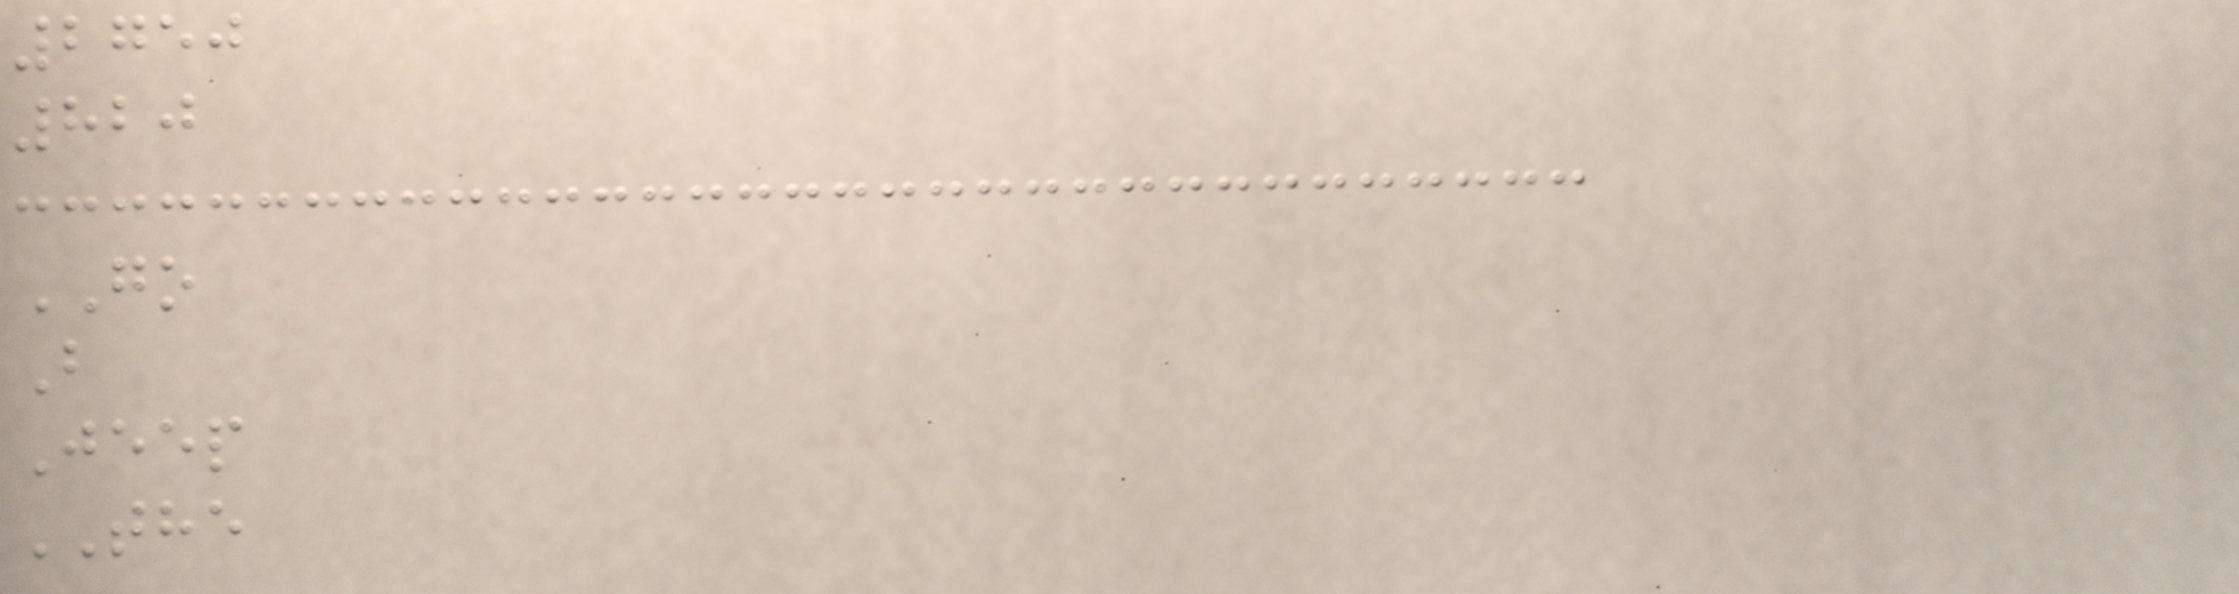2750
820
GO
B
Jeep
THE
